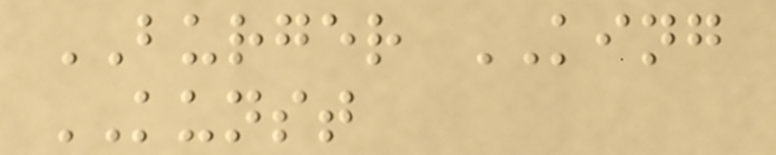BURGER KING
KUNST
